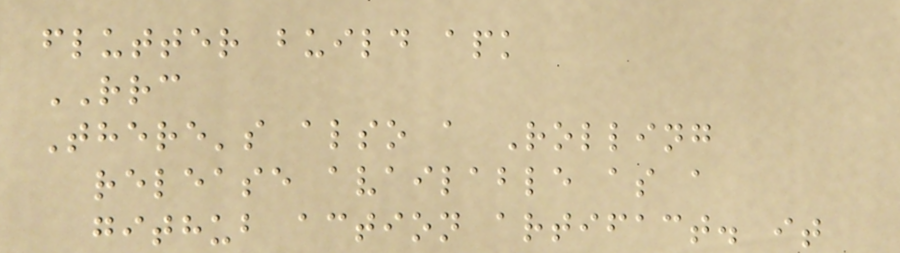flutter build apk
RRC
There's also a Rolling
release available as a
github action artifact. it
